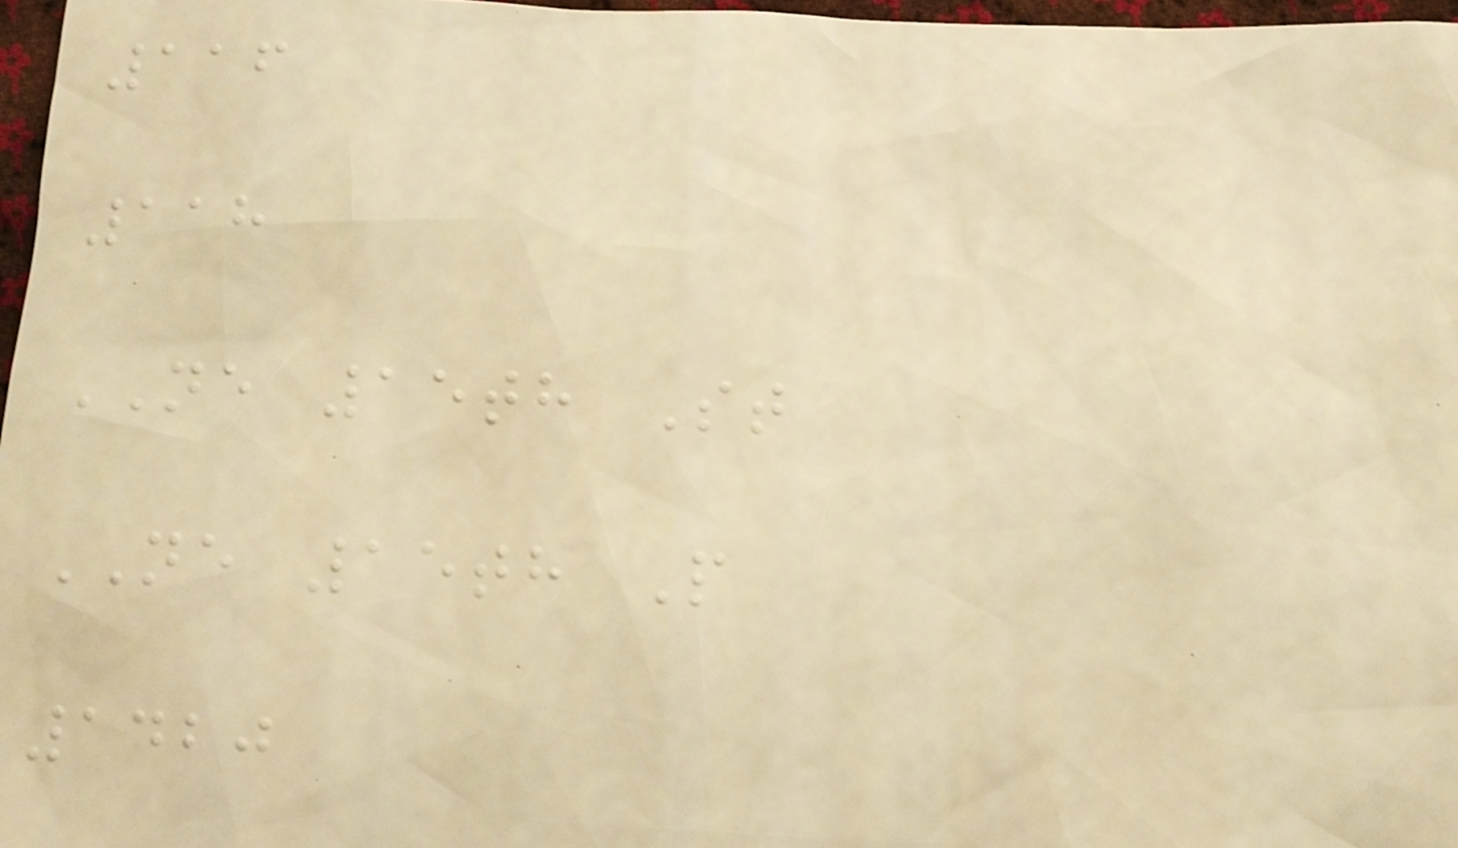116
118
NE 15th St
NE 15th P
1420
